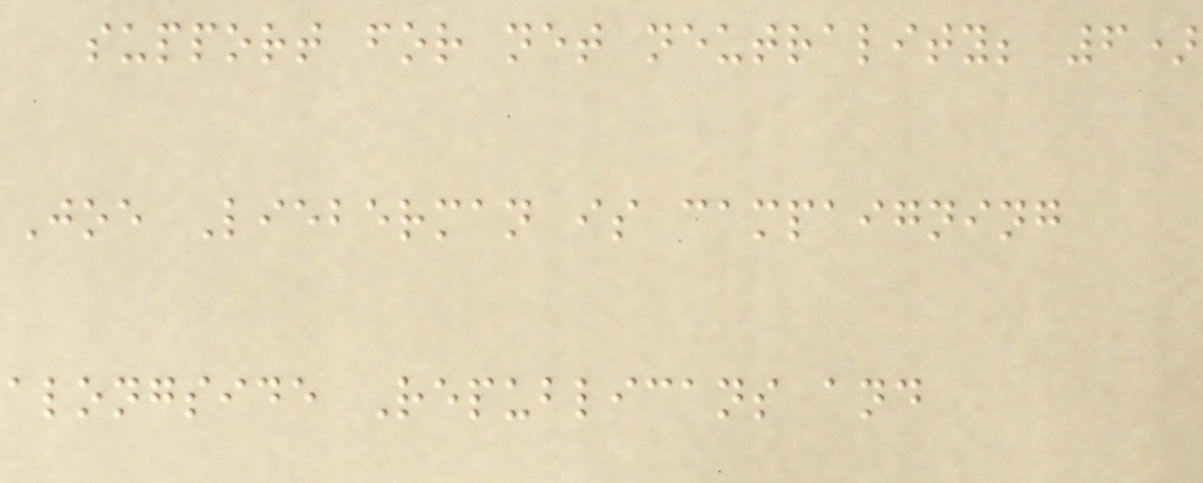support for net neutrality; 6)
Joe Lieberman is campaigning
alongside Republicans and
